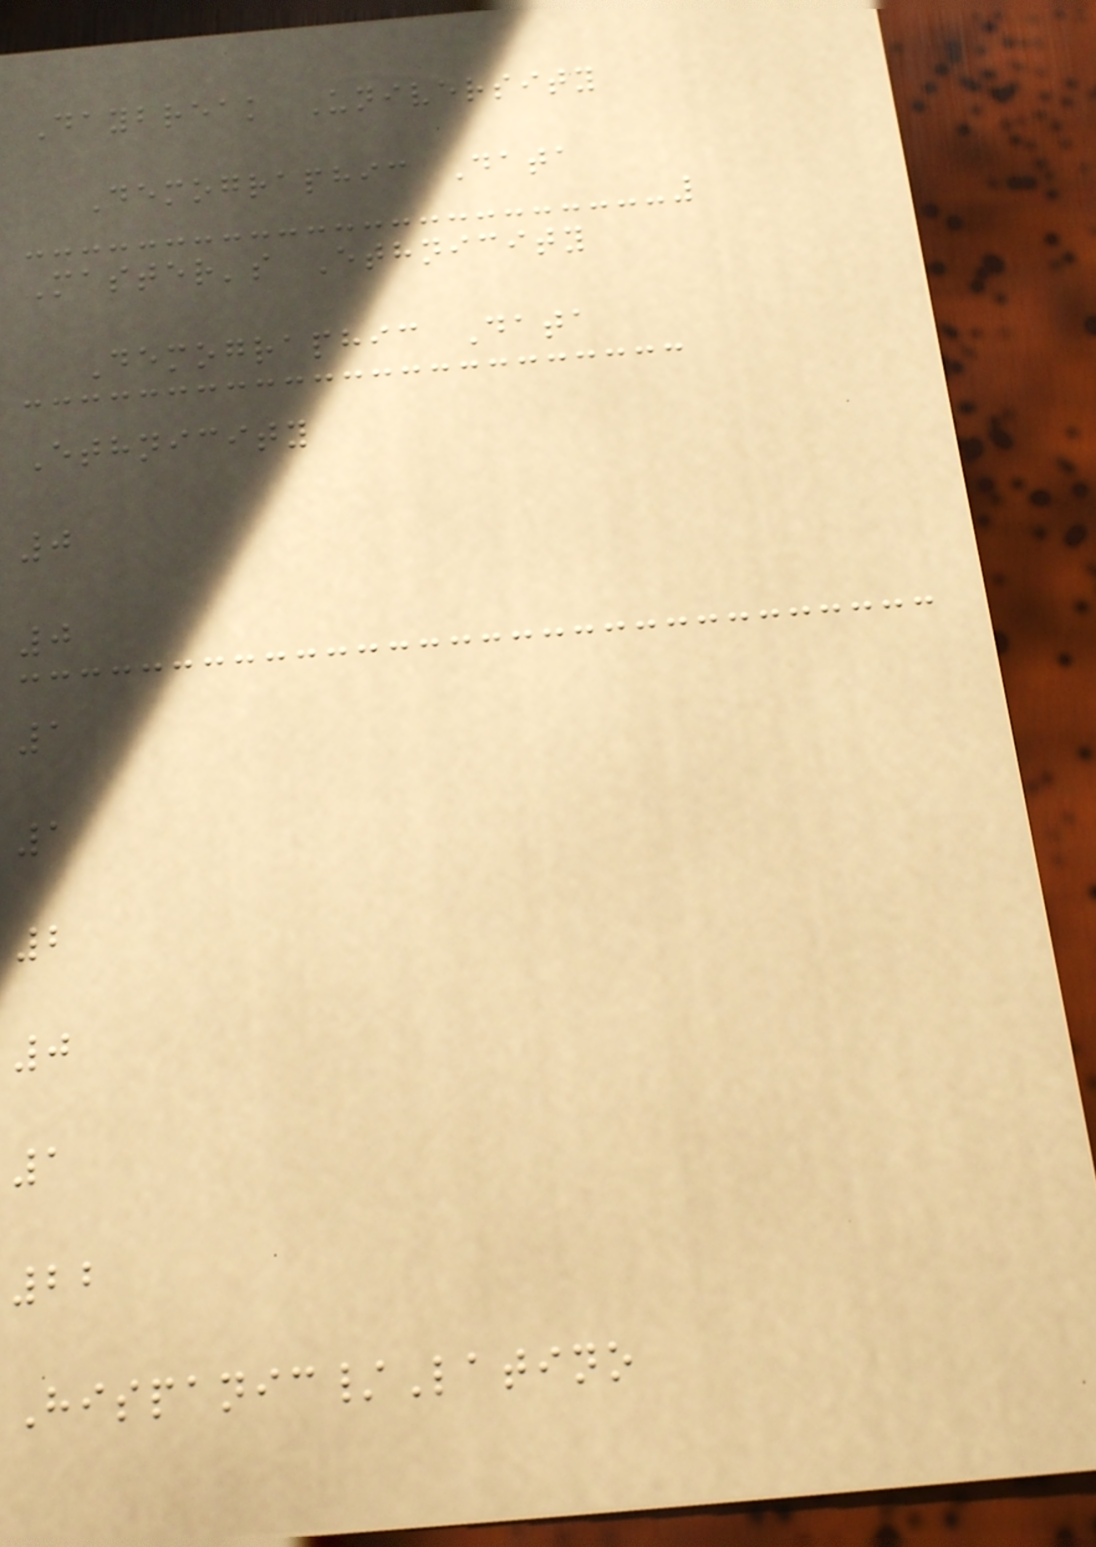Daybreak University
Demographic Data
Master's Ethnicity
Demographic Data
Ethnicity
0
0
1
1
2
0
1
22
Hispanic/Latino
